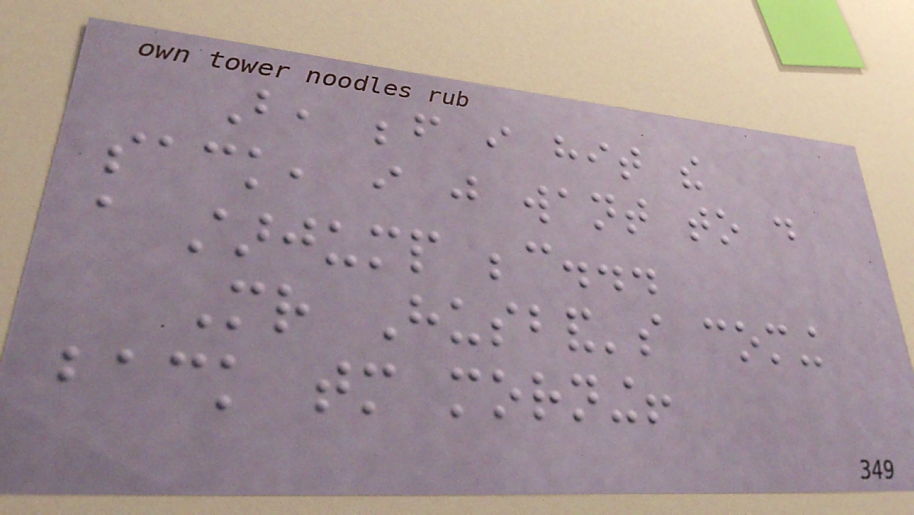But, before i hit the
sack, i just want to do
a starjump because...
Mr Husband's coming
back tomorrow morning!
